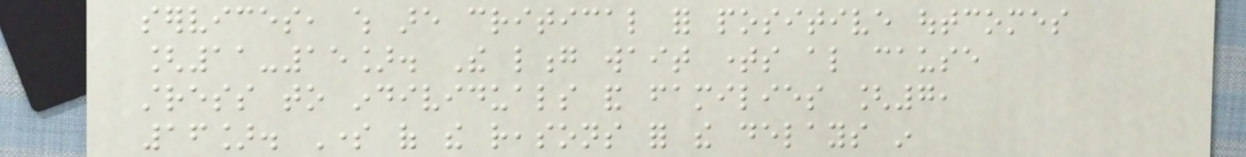services, which are critical for positive outcomes
[11-15]. The long wait times also cause
stress to individuals and families [7,
16]. Some of the reasons for the delays in
